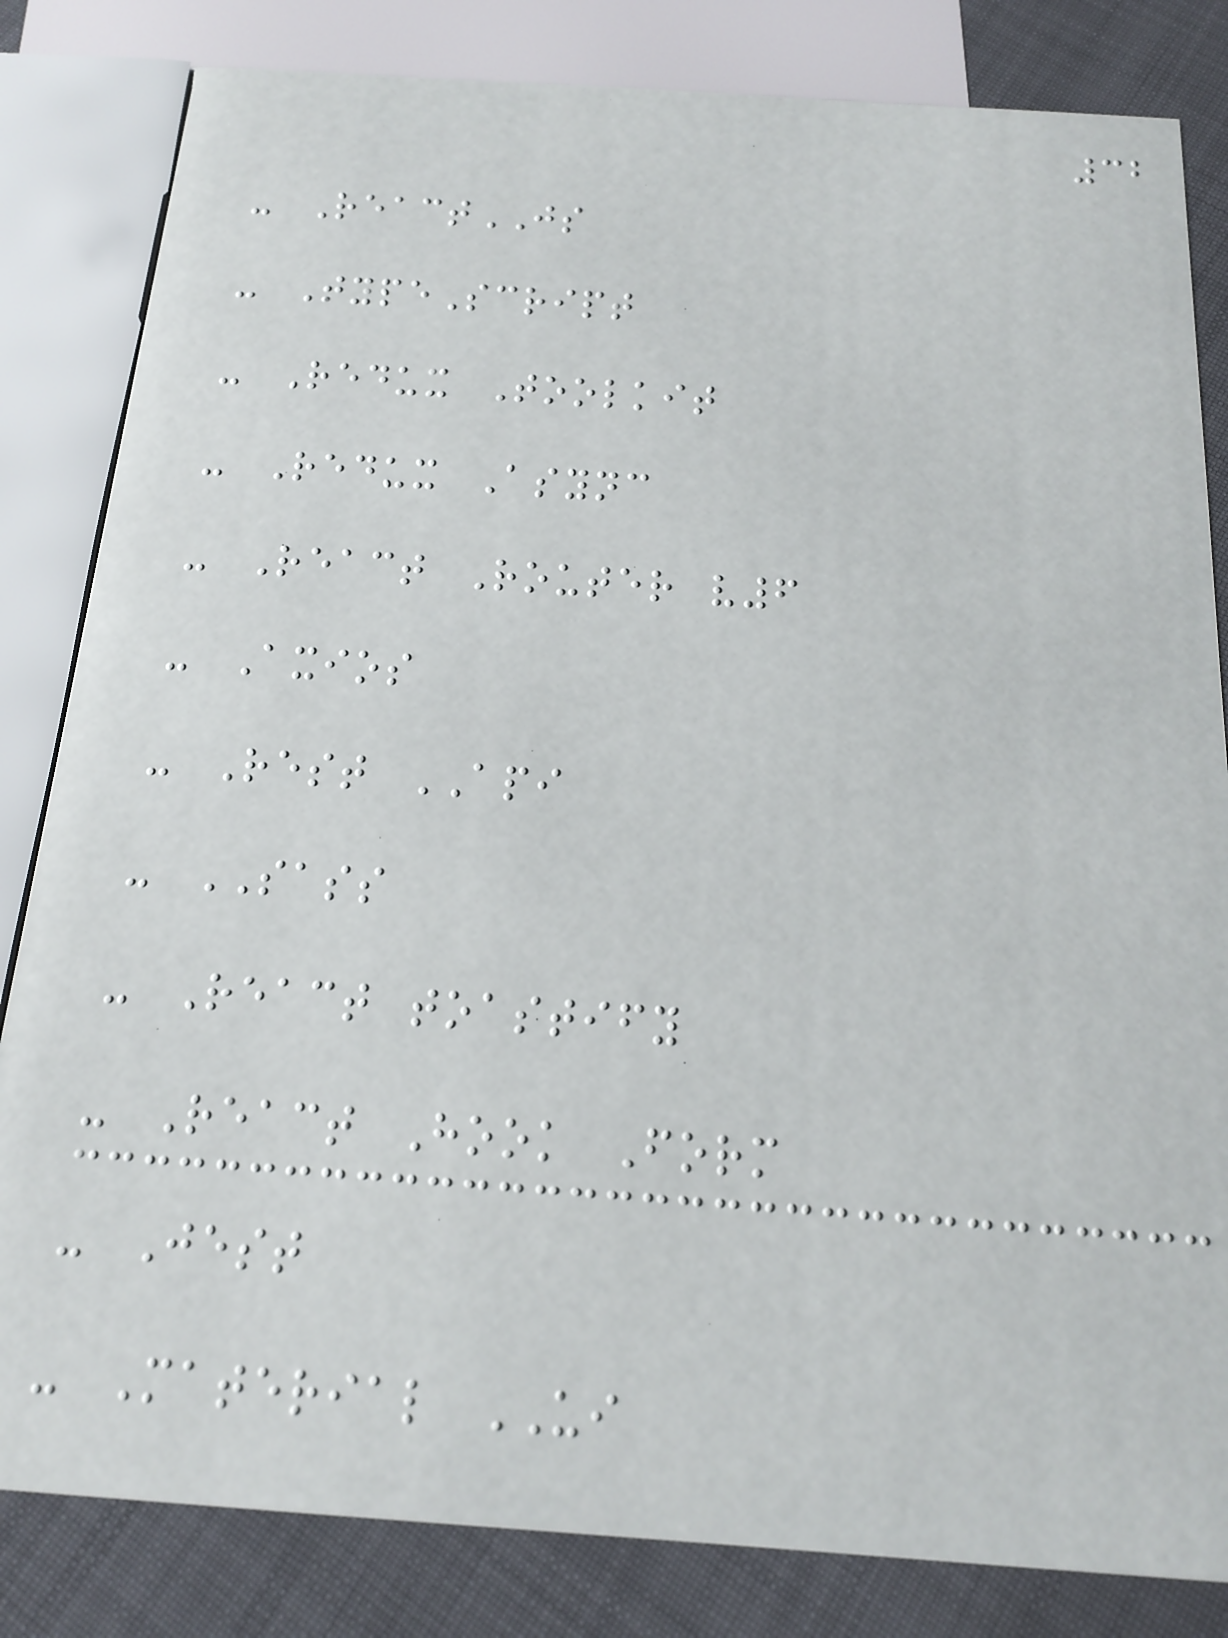32
- ReactJS
- TypeScript
- Redux Toolkit
- Redux Async
- React Router v6
- Axios
- Rest API
- SASS
- React toastify
- React Hook Form
- Jest
- Material UI
